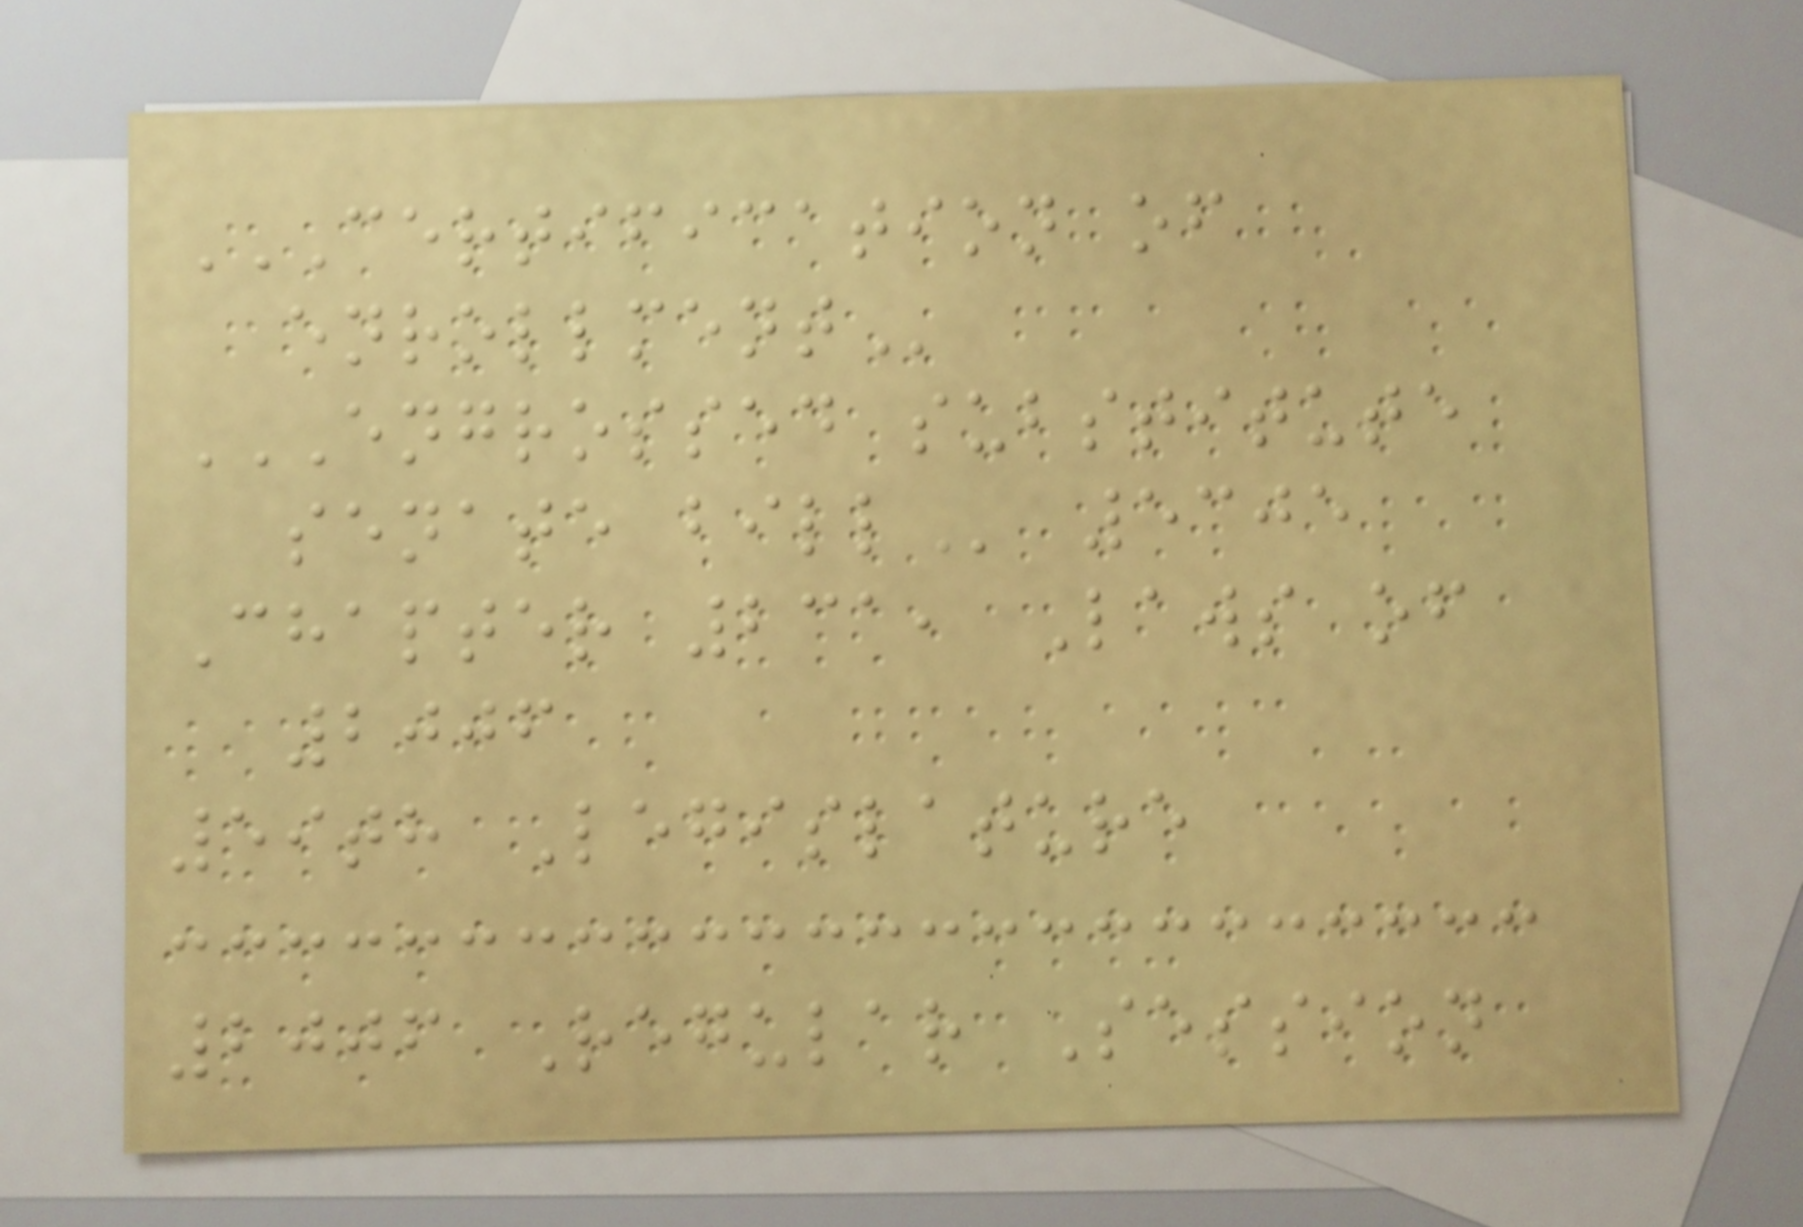CERTIFICATION OF
ENROLLMENT
ENGROSSED SUBSTITUTE
SENATE BILL 5305
Chapter 231, Laws of
2006
59th Legislature
2006 Regular Session
